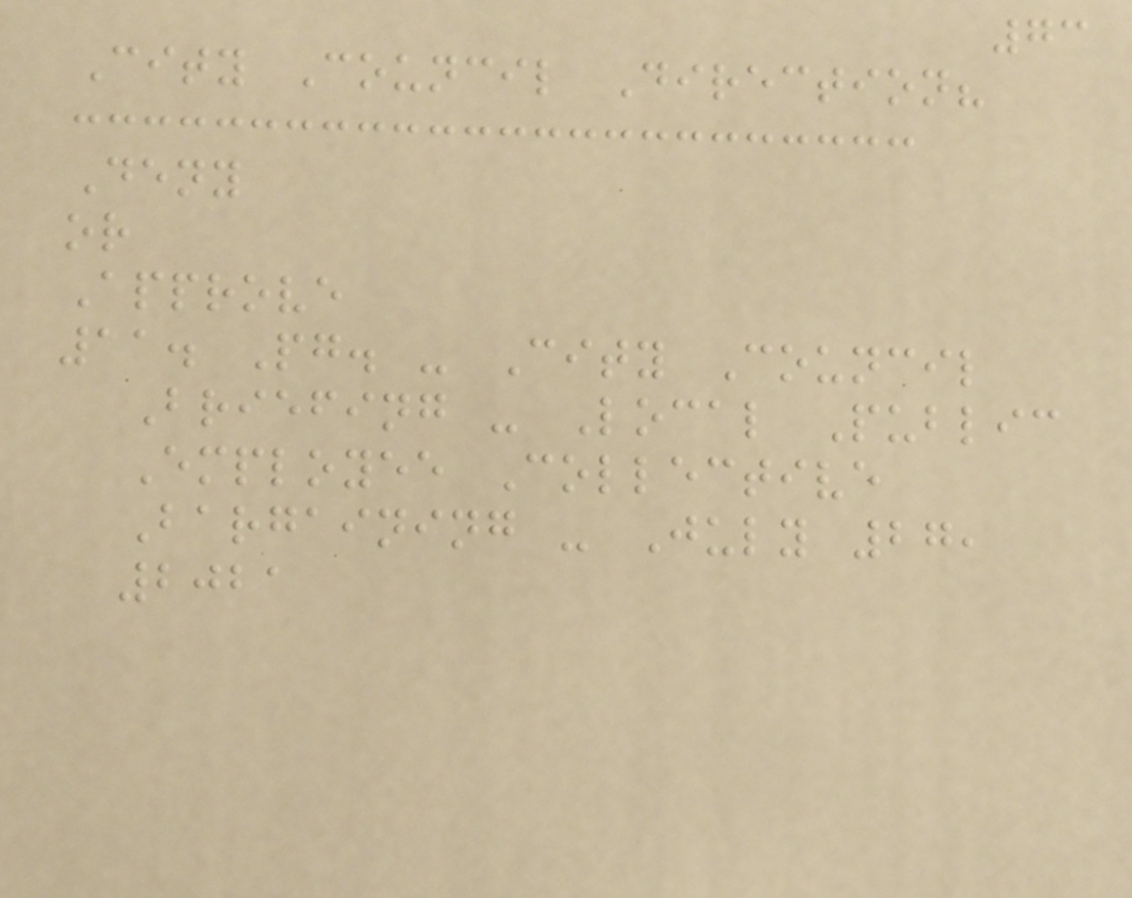73
City Council Direction?
Deny
or
Approve
11. Pg. - City Council
Briefing - Local Public
Employee Collective
Bargaining - July 27,
2021
